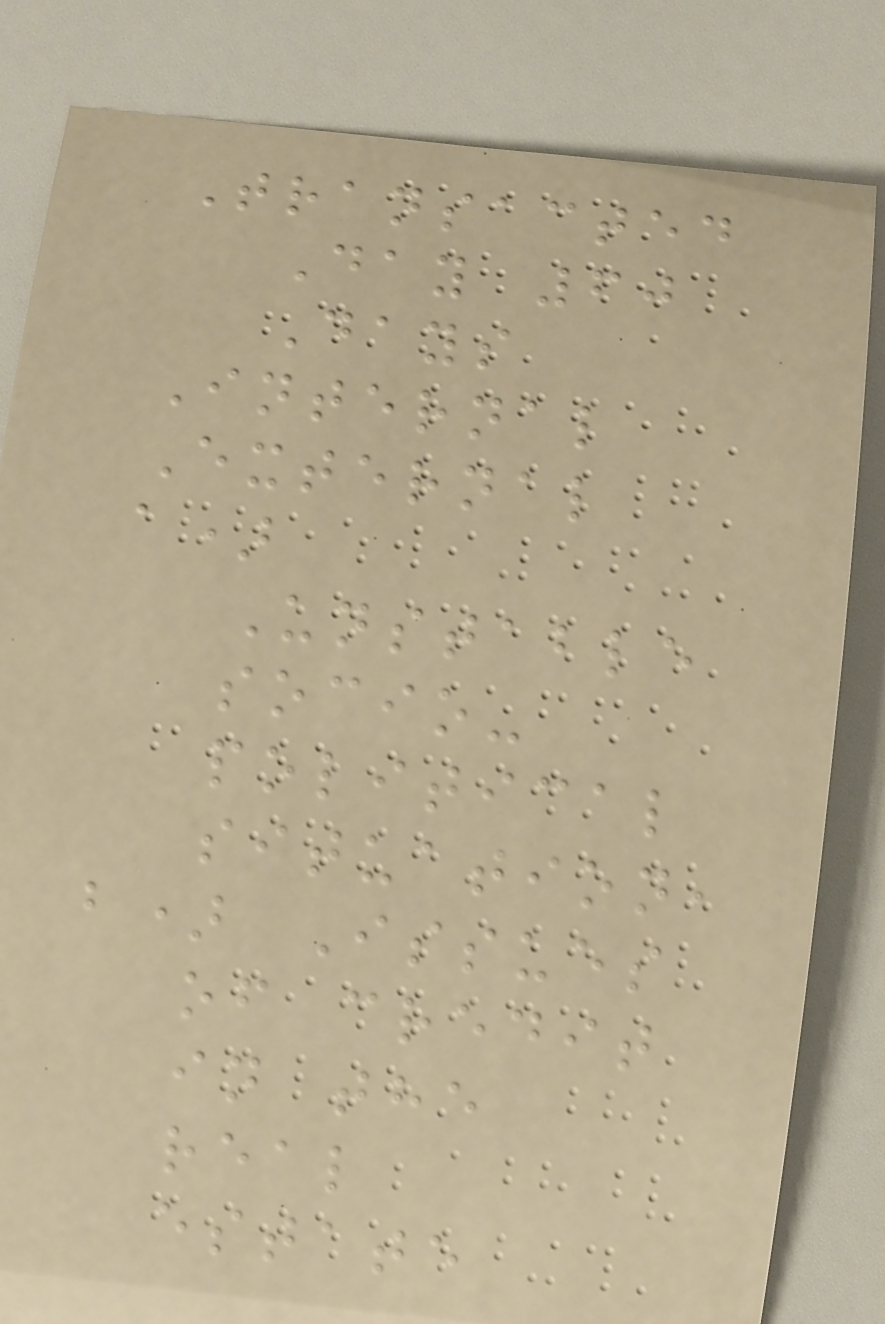Transacted
Day 60
Days
Internal
External
a)
Unstable
socio-
political
situation,
b) Issues
of credit
in the
real
estate
